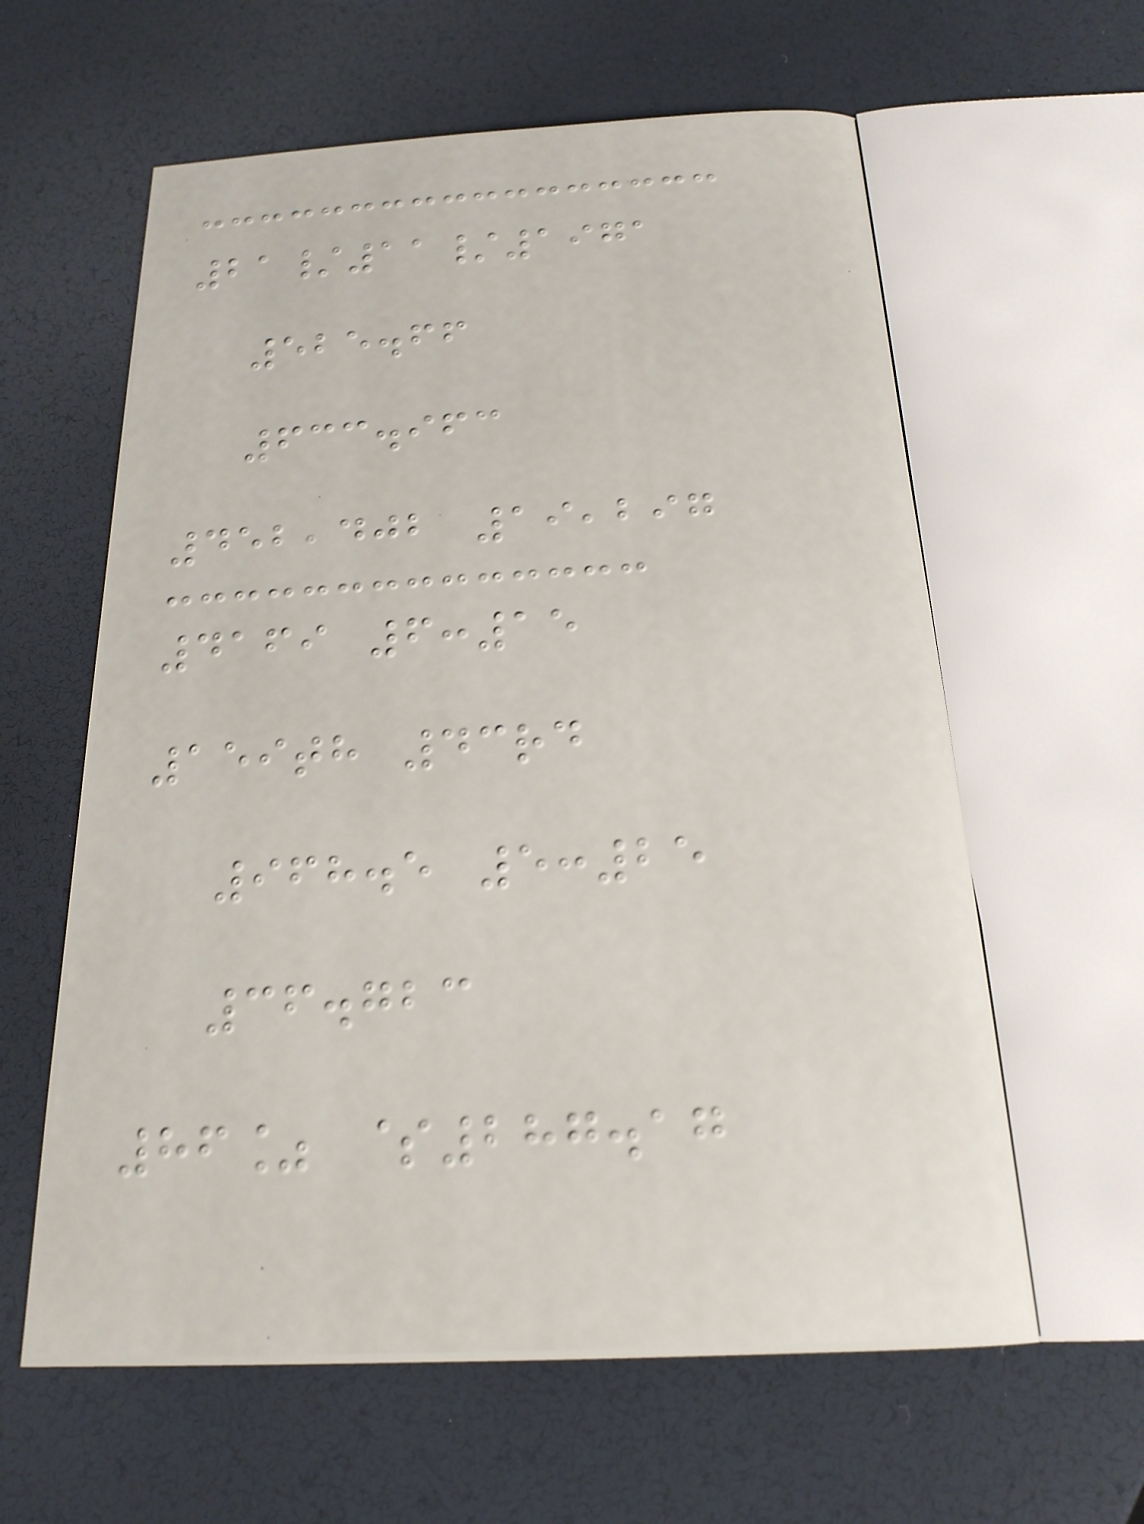21/11/1971
525.66
633.963
452,402 19,297
4169 6:15
159th 43rd
968.5 5:25
36.723
86% $287.17
